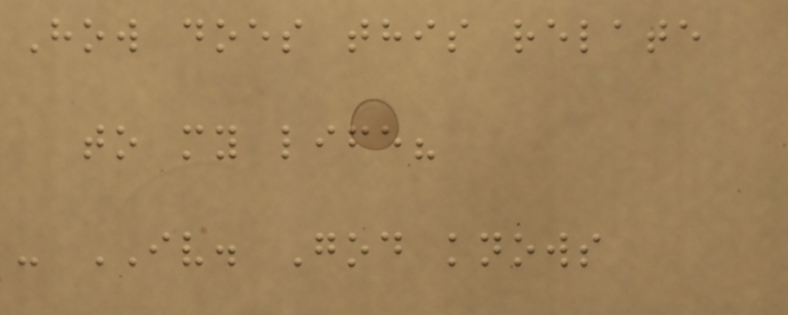How does this relate
to my life?
- IV. God knows
